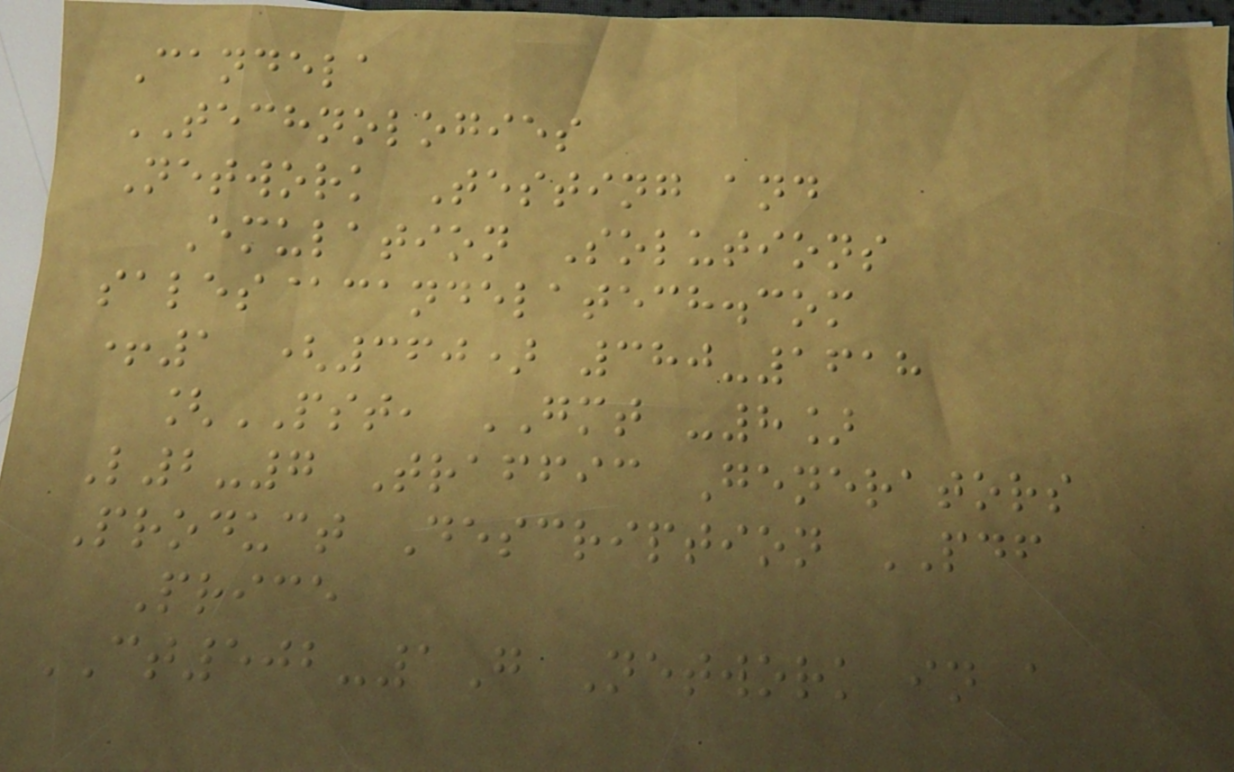Candela
TECHNOLOGIES
Network Testing and
Emulation Solutions
sales@candelatech.com
+1 (360) 380-1618
[PST, GMT -8]
L2-7 Traffic Generators
Product Description PDF
Price
CT502-1G Network in a
